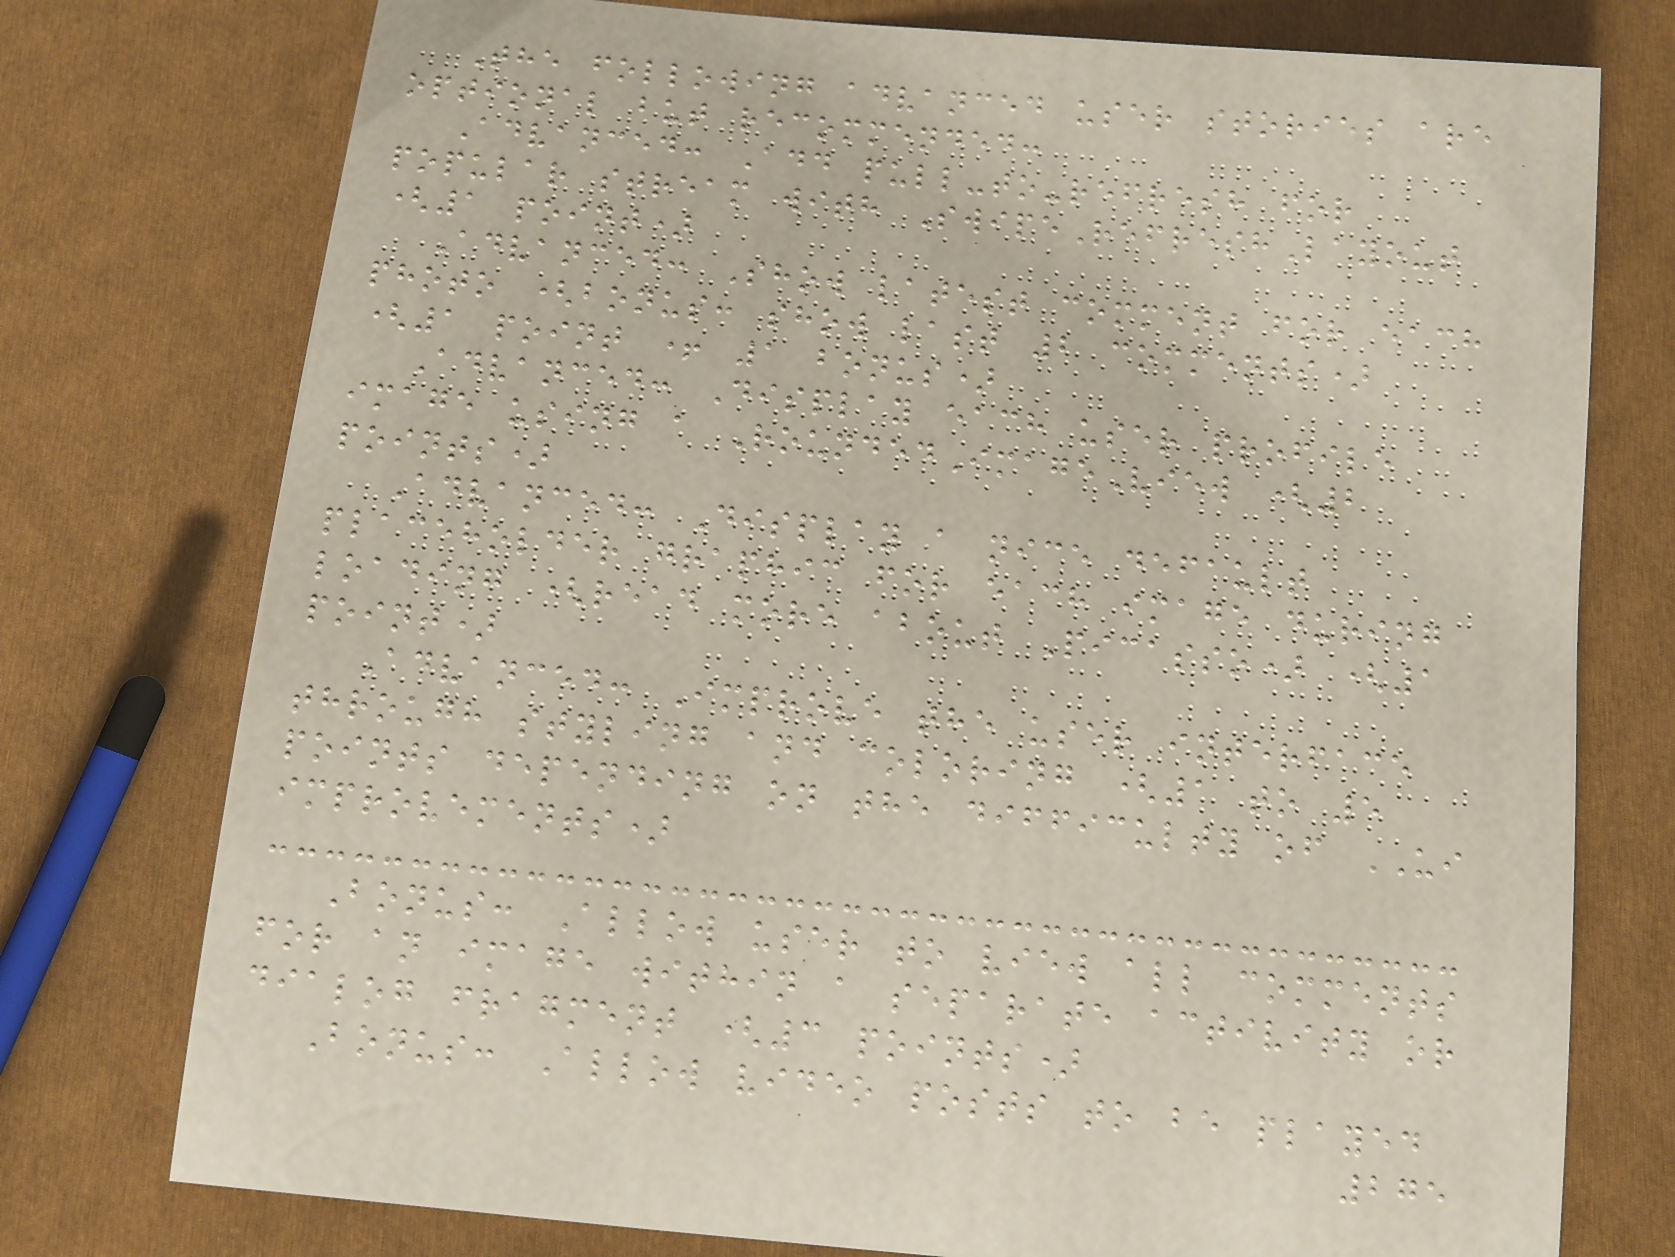The following advanced user stories are
optional but recommended:
Advanced: Add pull-to-refresh for
popular stream with SwipeRefreshLayout
(1 point)
Advanced: Show latest comment for each
photo (bonus: show last 2 comments)
(1 point + 1 bonus)
Advanced: Display each user profile
image using a RoundedImageView (2
points)
Advanced: Display a nice default
placeholder graphic for each image during
loading (read more about Picasso) (1
point)
Advanced: Improve the user interface
through styling and coloring (1 to 5
points depending on the difficulty of UI
improvements)
Bonus: Allow user to view all comments
for an image within a separate activity or
dialog fragment (3 points)
Bonus: Allow video posts to be played
275
